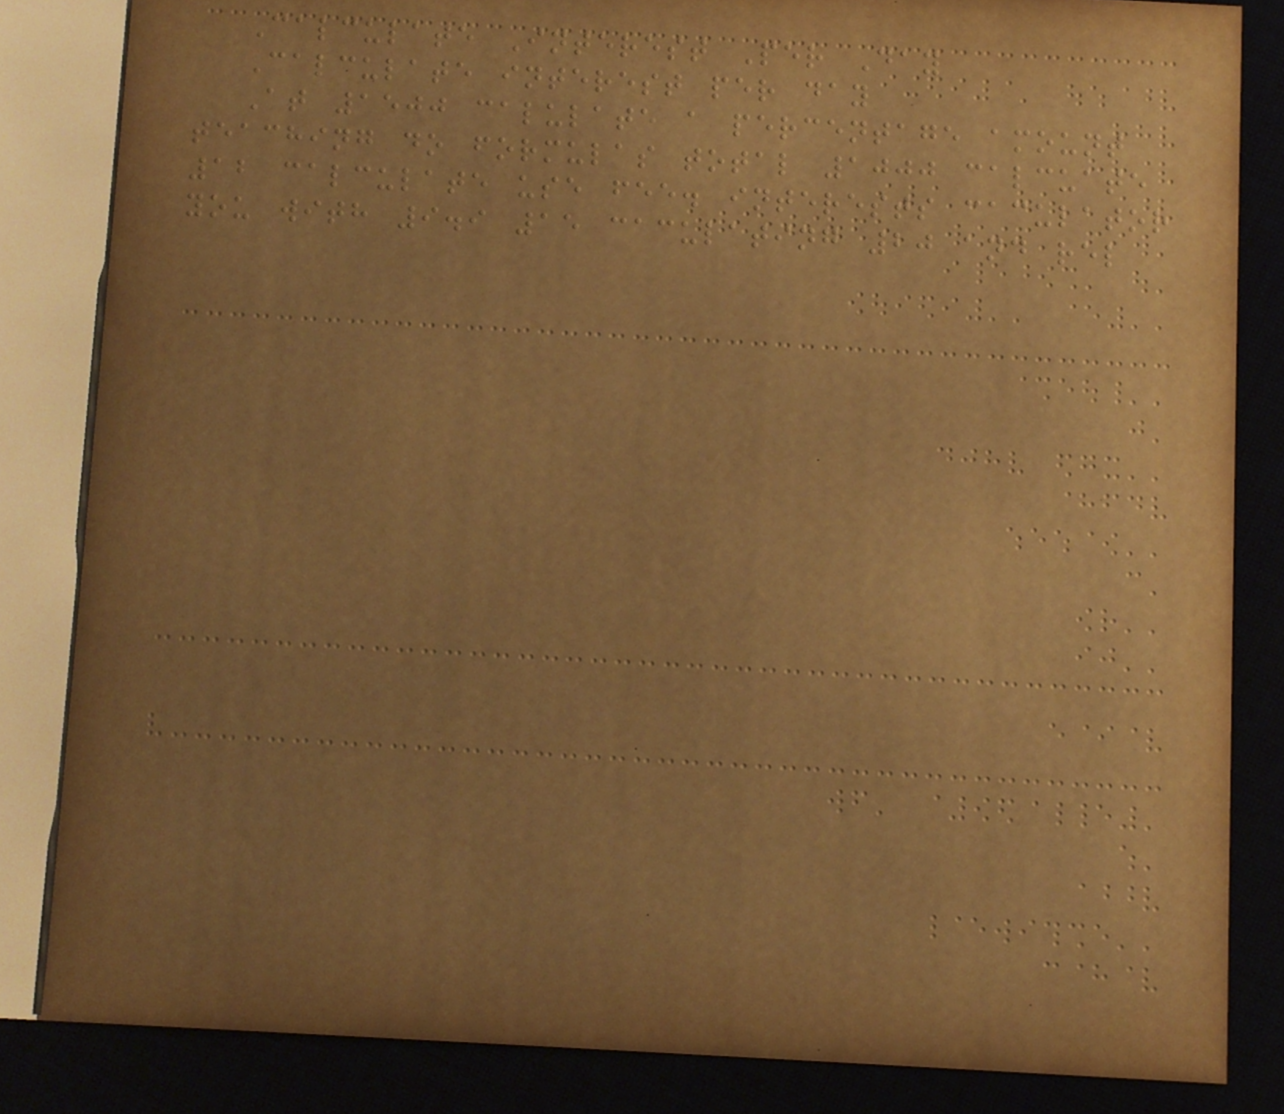Calculate Interest Per Day
Calculate interest per day
At 1500 calulate a percentage amount
teaching do formulas total 1000 calcuate
12 calculate use fee. interests caculator
you with 9.9 15 caculating 20 and rel
